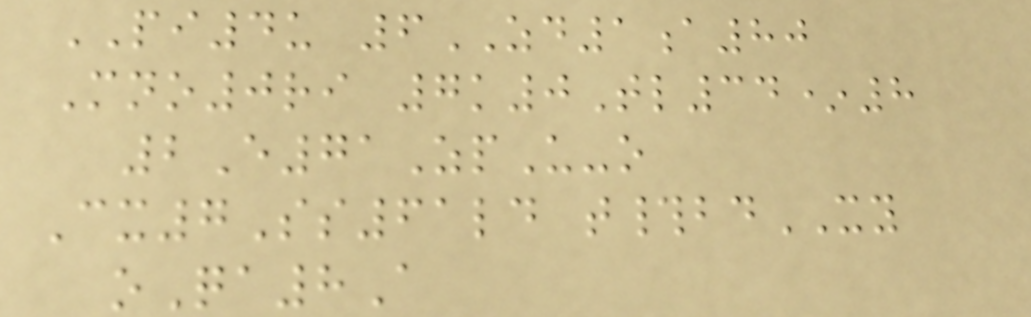PI4u 6ZD1a80
Mno0ri 7k0Tl34*8
2E71ZpU-o
Cx7Ss61ld t#bdXY
oQa8A
